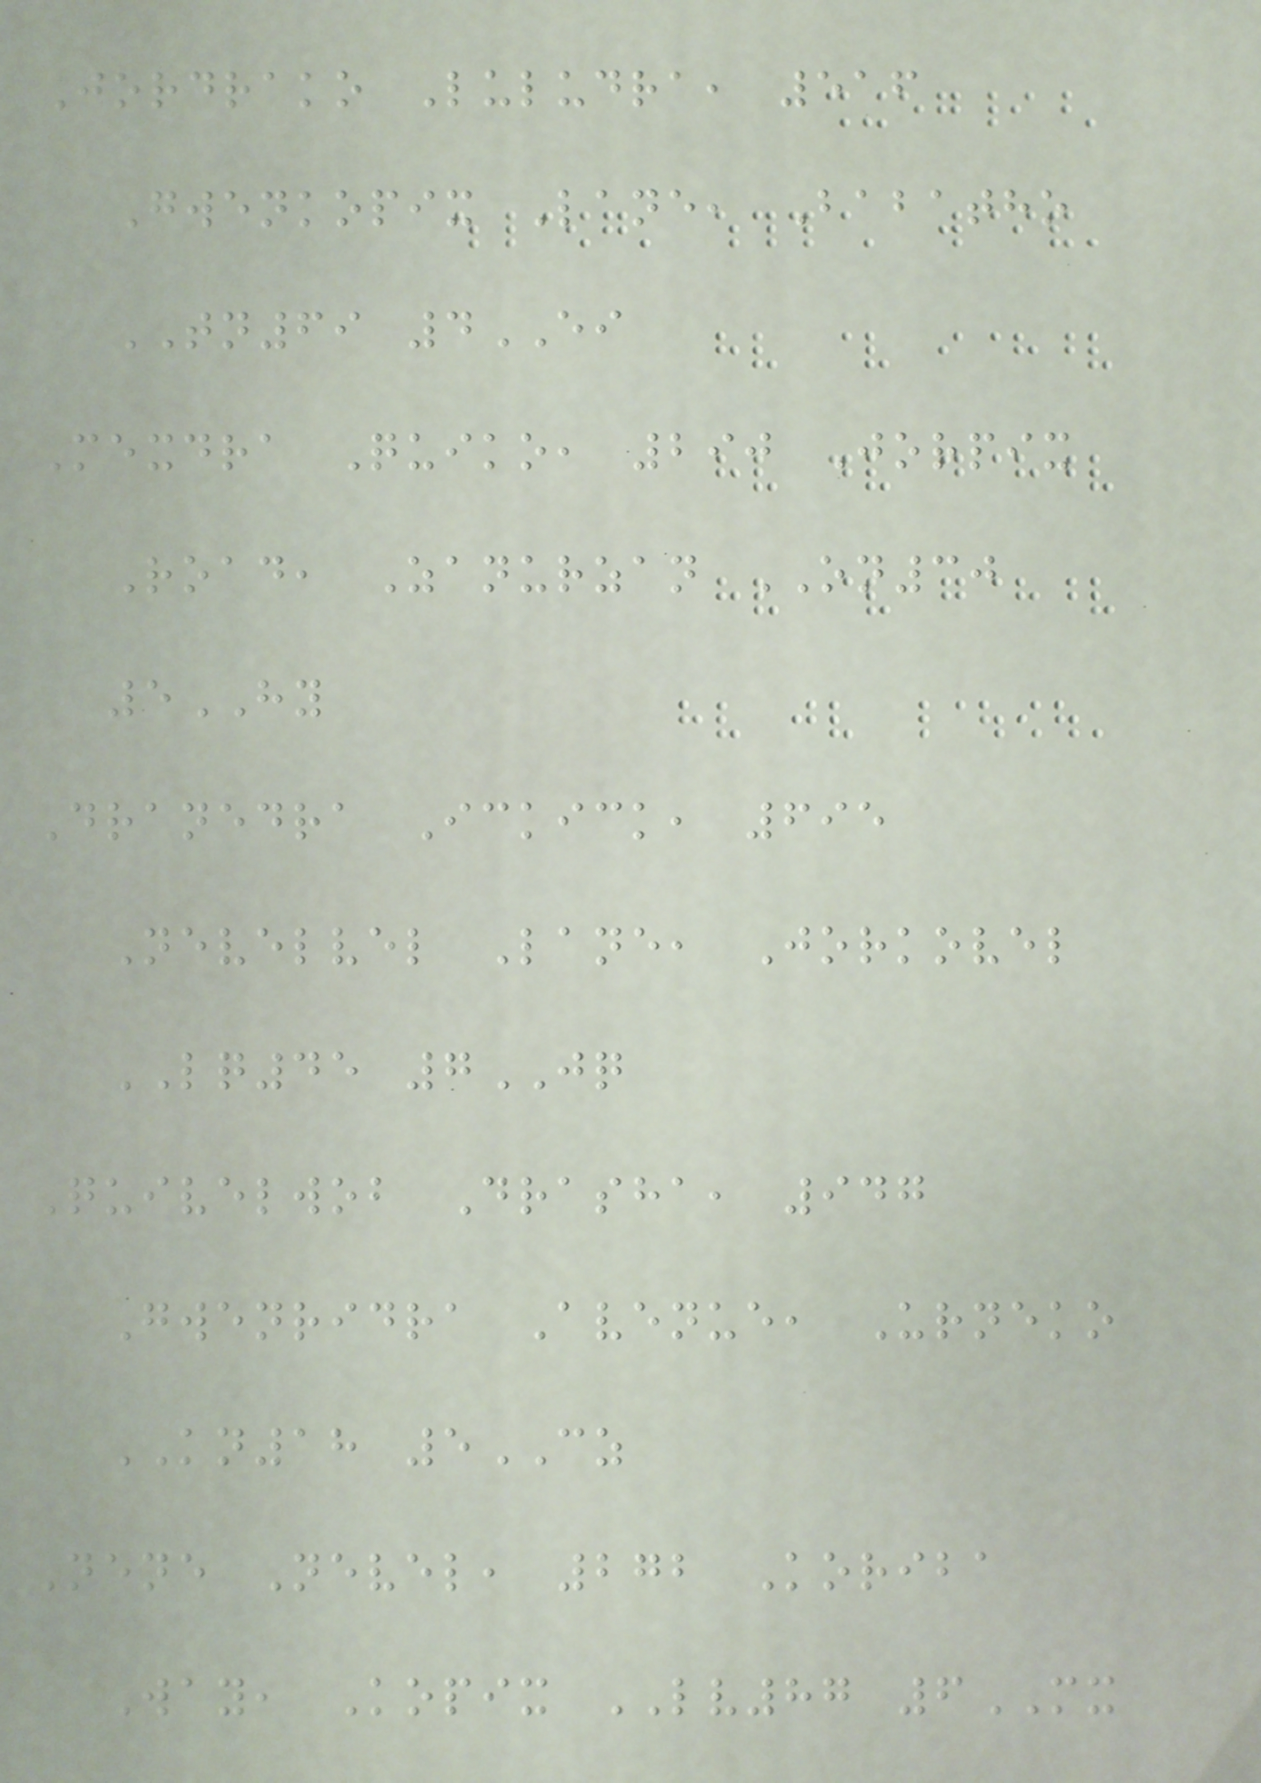Jordrako Luludra, 516
Gwenkopix Lane, Babatho
TN69 4EI
Mexdra Quiko, 290 Jorpix
Road, Zanurzan ON30
5HY
Dranedra Ickick, 695
Nevelvel Lane, Jorkovel
LQ45 7JQ
Quivelwob Drasha, 947
Gwenridra Avenue, Urneko
KN18 5CZ
Nene Nevel, 272 Koriba
Way, Kopix LV87 6MX
